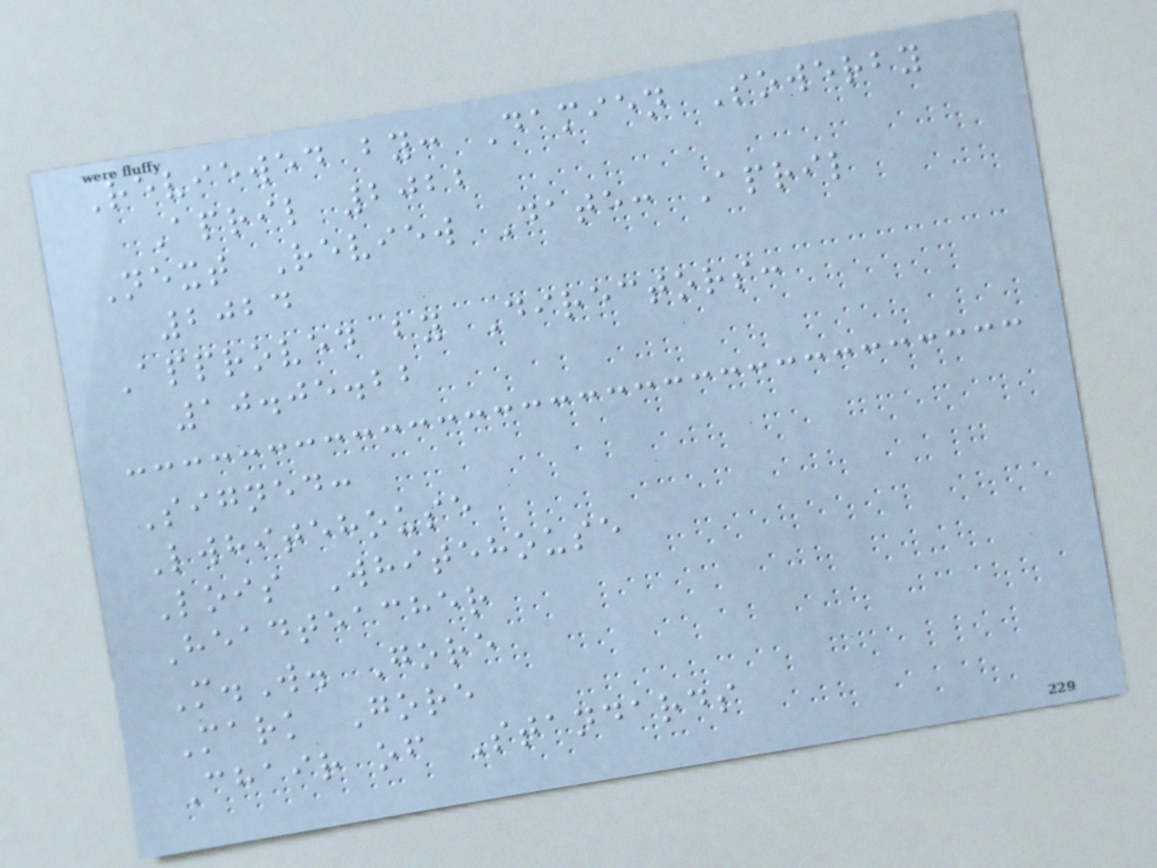Reviewed by: Damien Sowerby
April 2022
Next Review Date: April
2024
Approved by Directors:
10.05.22
Signed:
Lwhitehouse
Lois Whitehouse
Headteacher
M.W. Gore
Mark Gore
Chair of Standards
